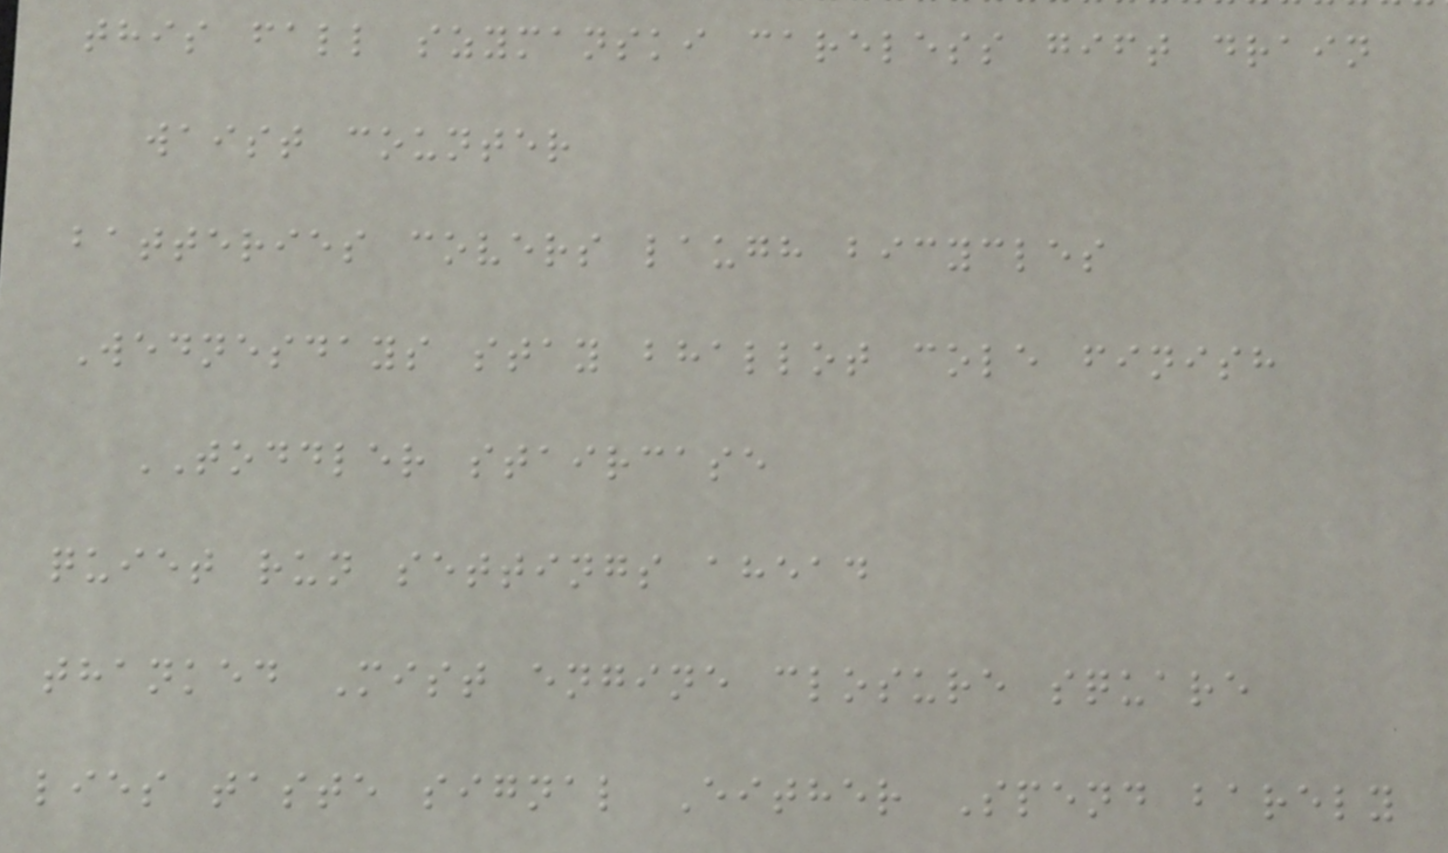this fall szymanski careless gift drain
waist counter
batteries covers laugh bicycles
Wednesdays stay bhallot cole finish
TODDLER staircase
quiet run settings ahead
thanked Mist engine closure square
lies taste signal Either Spend barely
